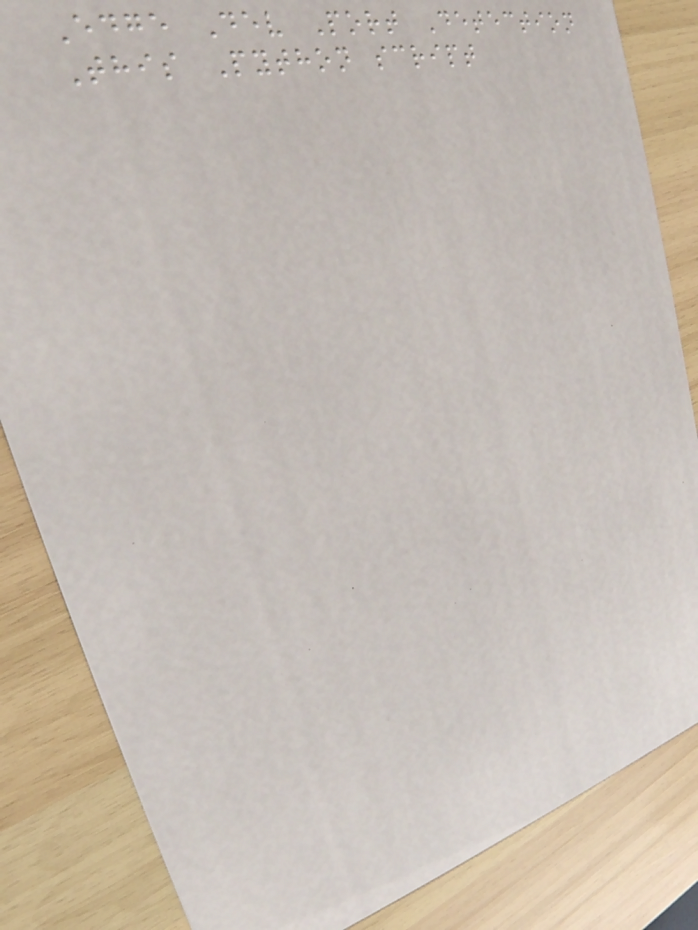Edge Dev Port Detection
This Python script
